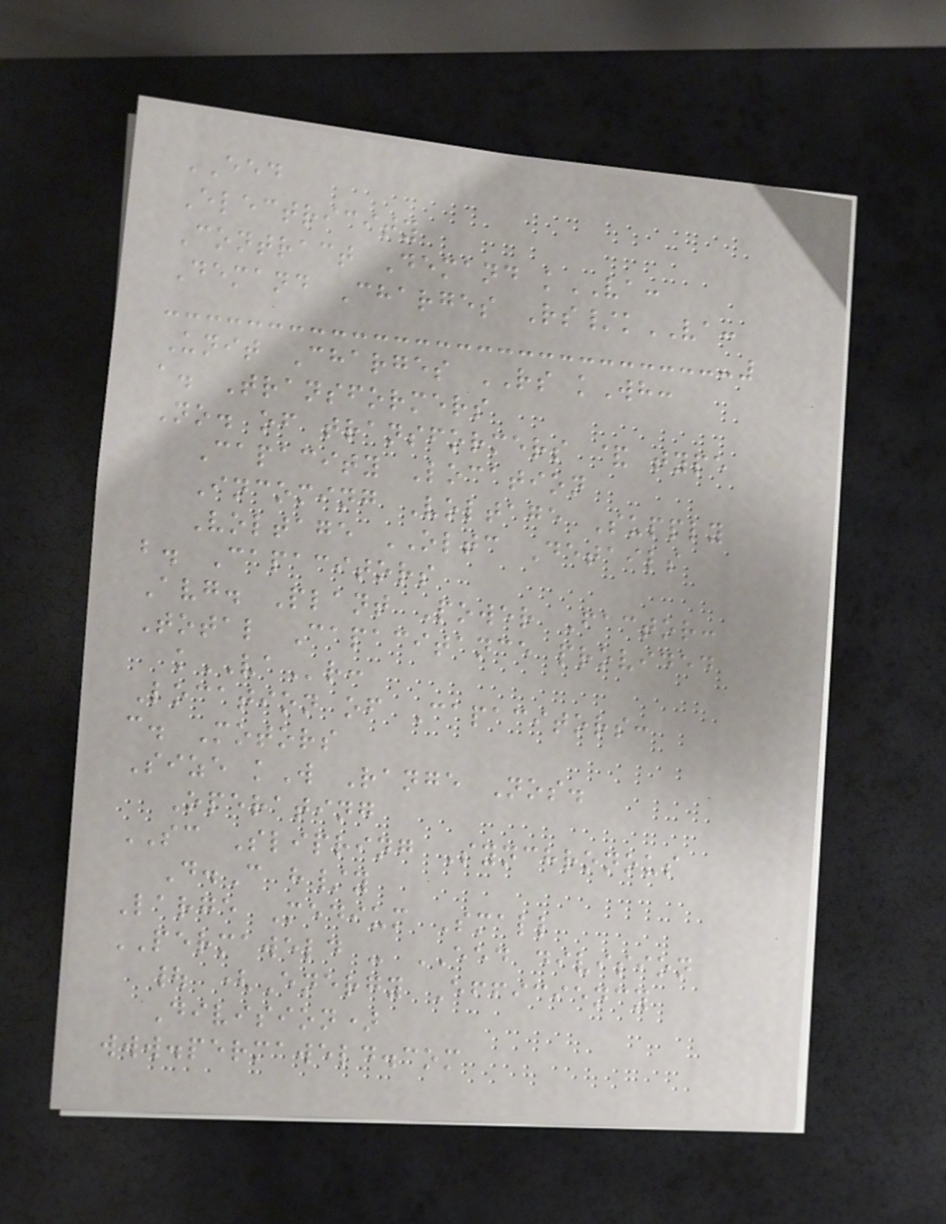EED
Electricity
Contract Demand kVA:
Demand Charges Rs/kVA:
Unit Charges RS kWh:
a. Transformers
No. of transformers & type
Capacity Location
Incoming Voltage Supply
Voltage OLTC Details
b. Capacitors
Avg. Plant Power Factor:
Total Capacitance provided
kVAr:
Location of Capacitors:
c. Motors
Size kW Range Nos.
Operating
SC Slipring Synchronous
D.C h/y
Large Medium Small
PERMAWELD - EED division
| (Energy Efficiency
Division)
www.permaweld.com
